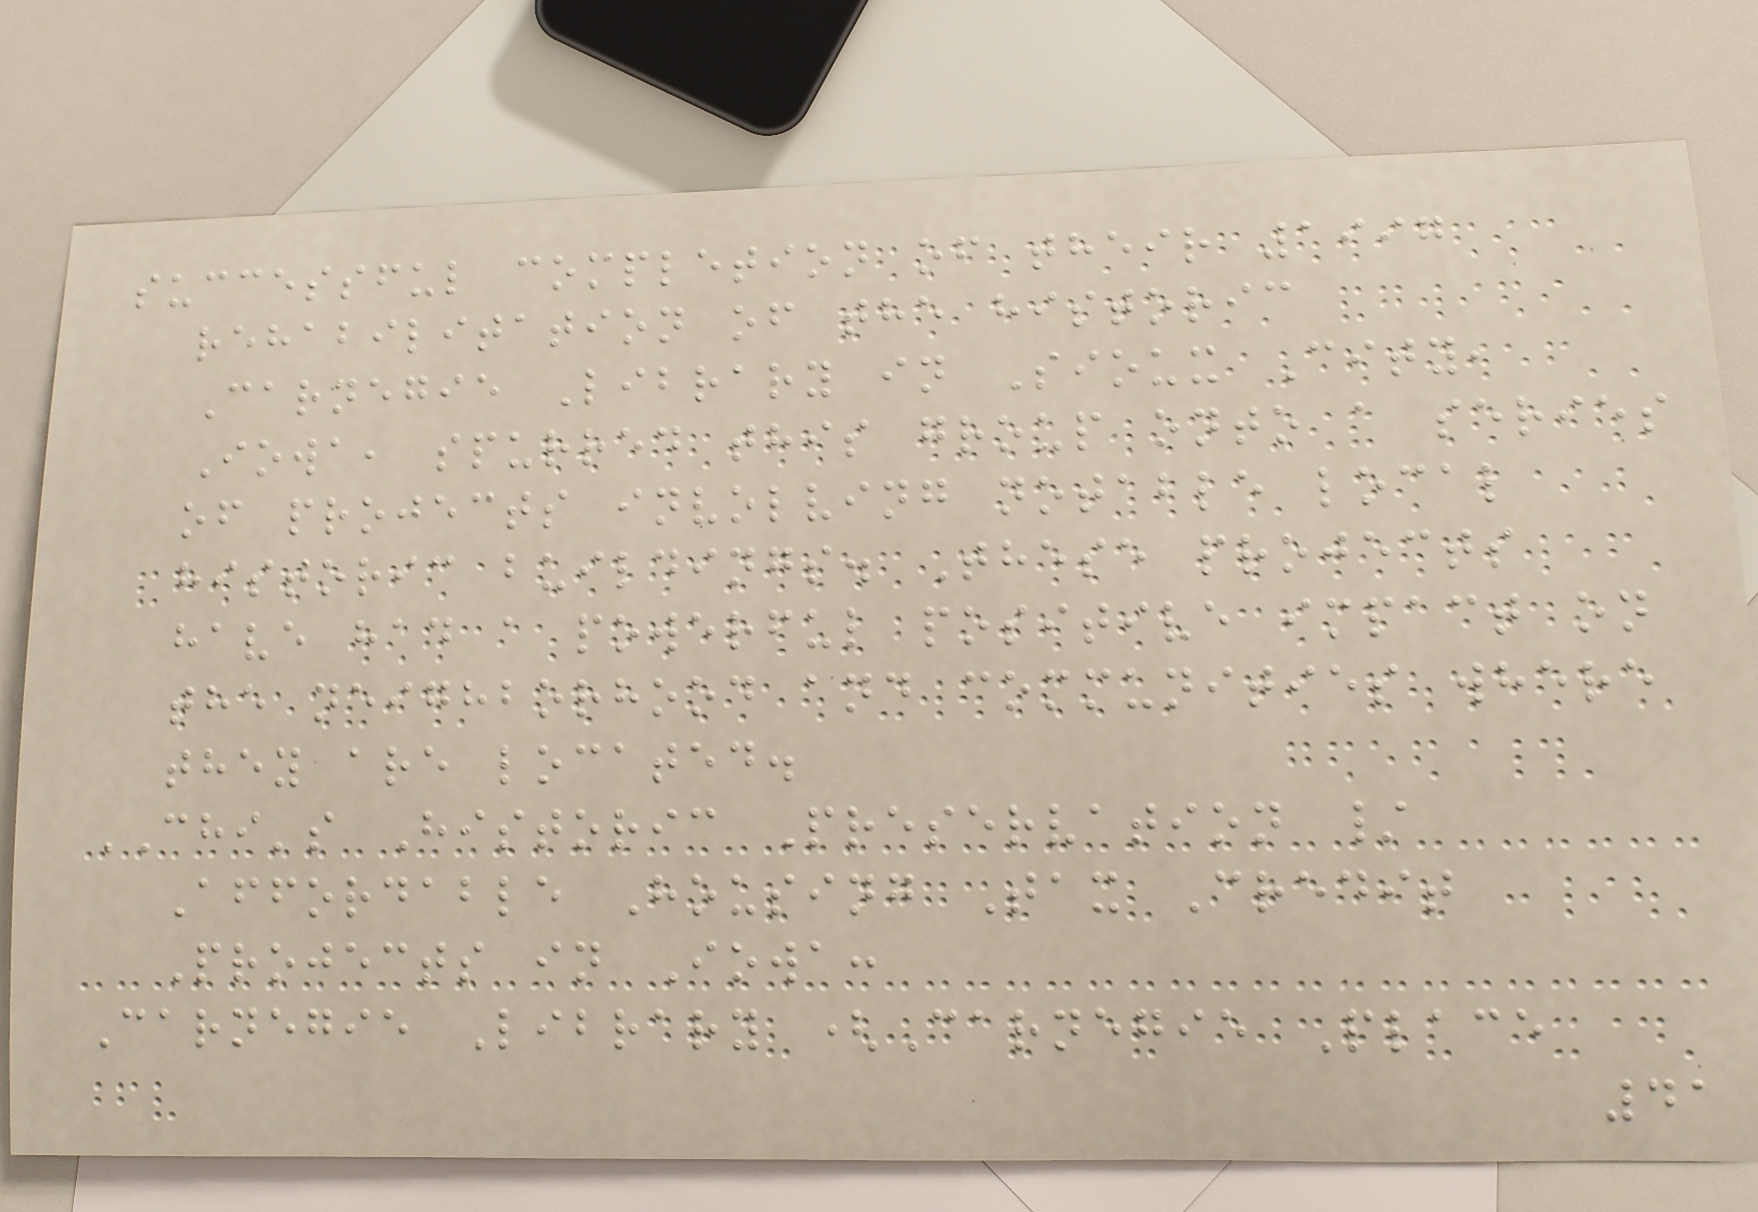successful completion of their 1997
rehabilitation of the historic
Carnegie Library in Sioux City,
Iowa, spurred this group onto a series
of projects involving notable local
historic buildings. These projects
have had a powerful positive impact on
the neighborhood and communities where
they are located.
CHI's Historic Preservation /
Affordable Housing Tax Credit
Projects in Iowa:
Carnegie Library (Carnegie Place
41
